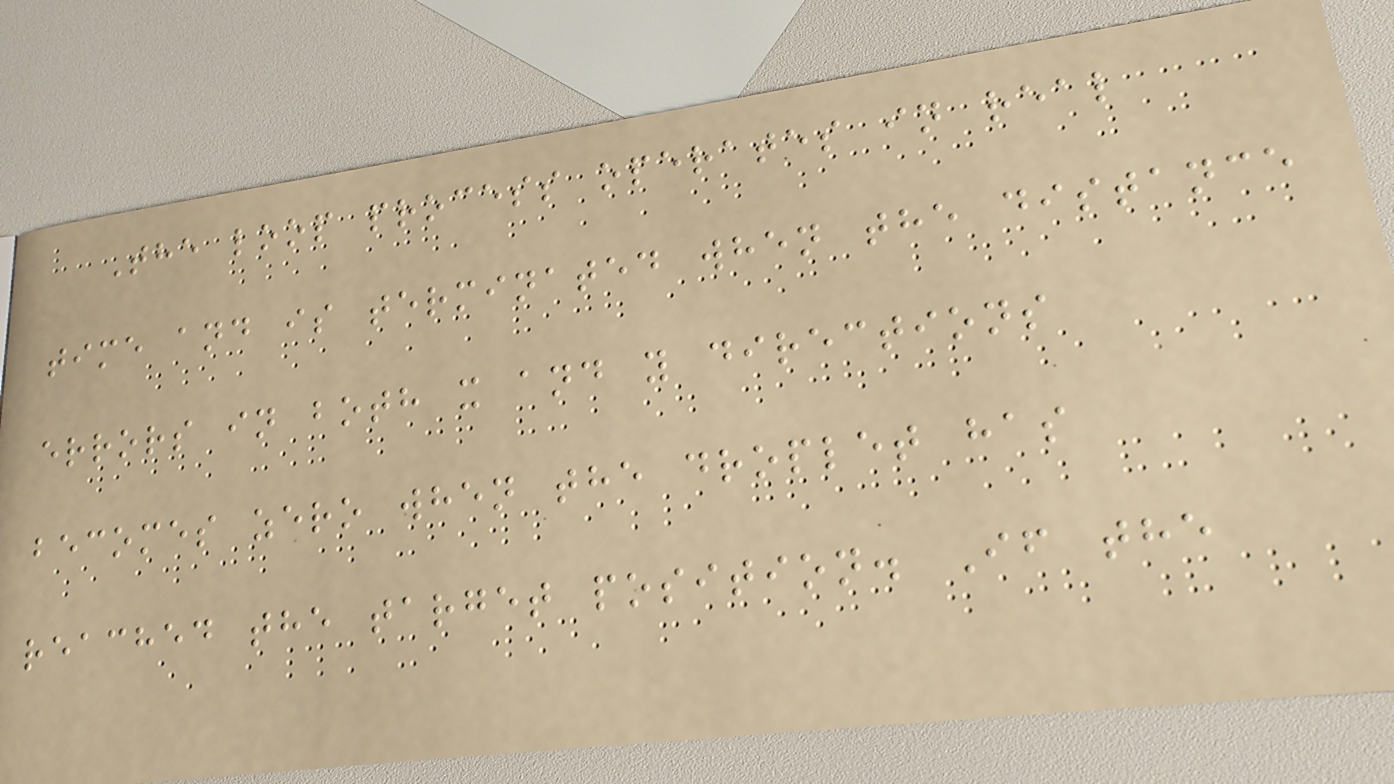The loop process operates in real
time and is terminated when the distance
errors in both x and y directions
becomes zero when the droplet has
reached the target position. If the
